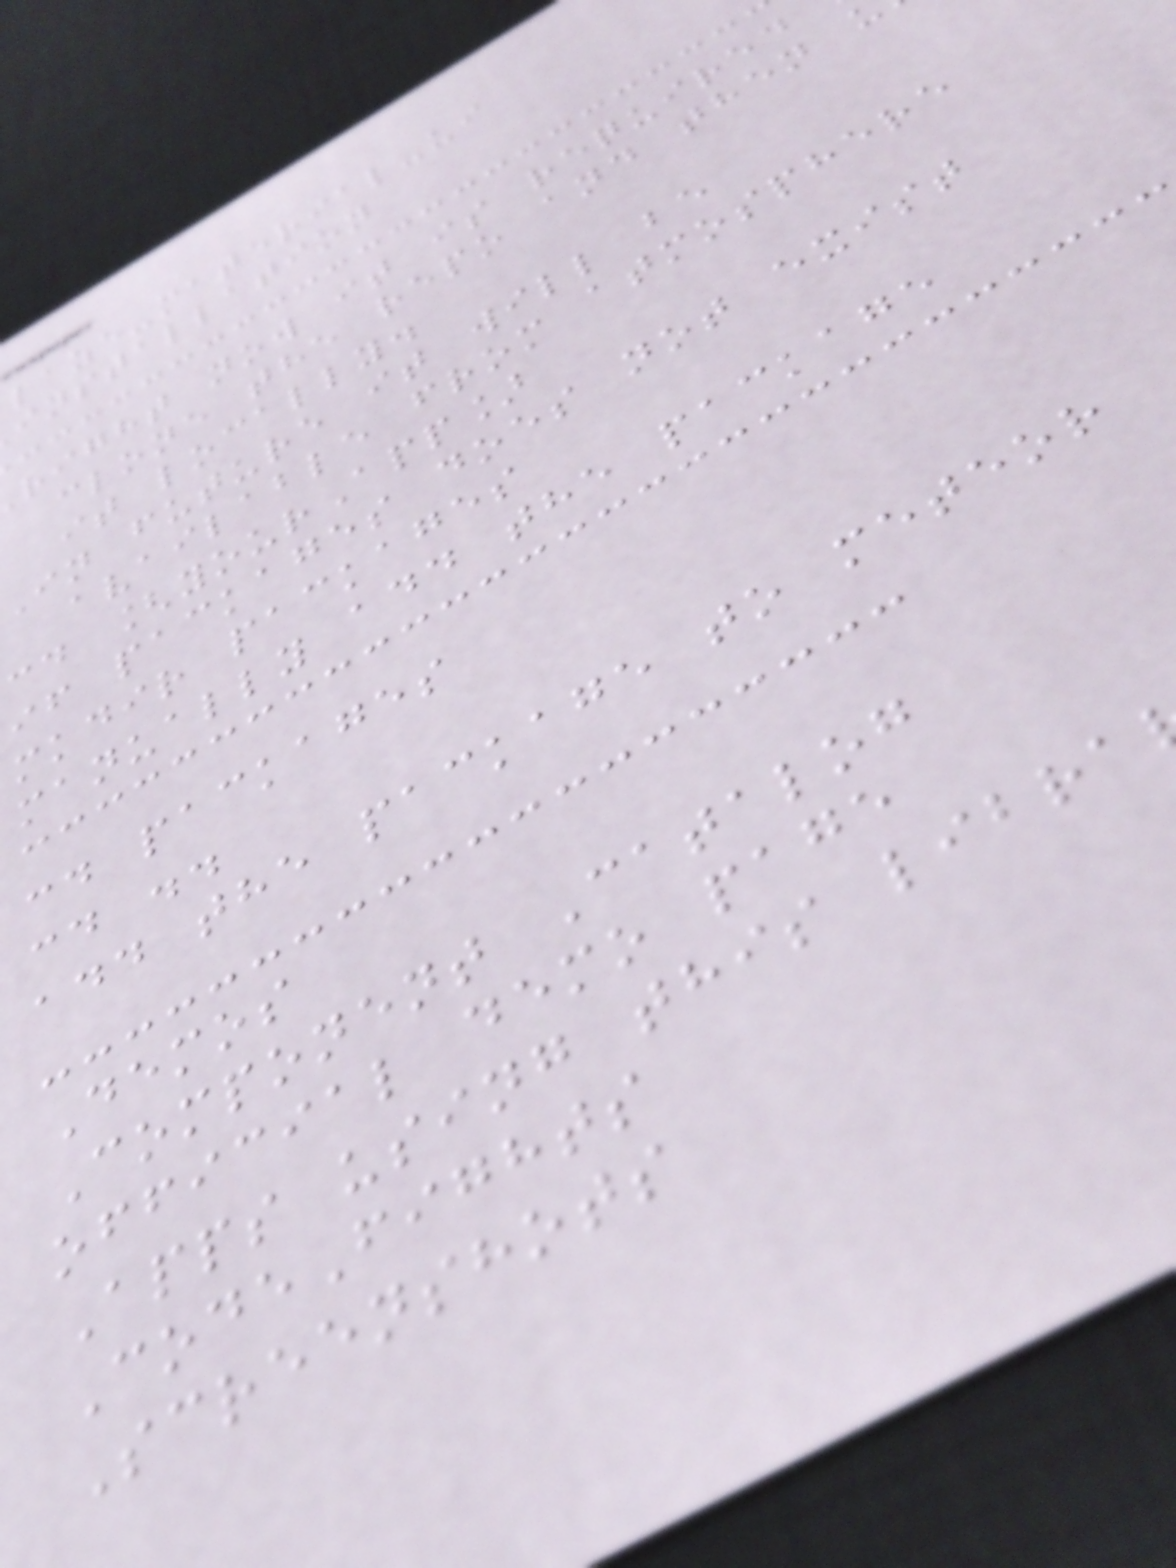laze-material-ui
installation
right now it is required
clone the repo and then
it locally.
in future it will be
available from atmosphere
cd [yourApp]
if packages does not exist
mkdir packages
manually add the package
cd packages
cd ..
add the package to meteor
Demos
Component Catalog
official demo page
Apps using this libra
CodeFights
Screenshots
